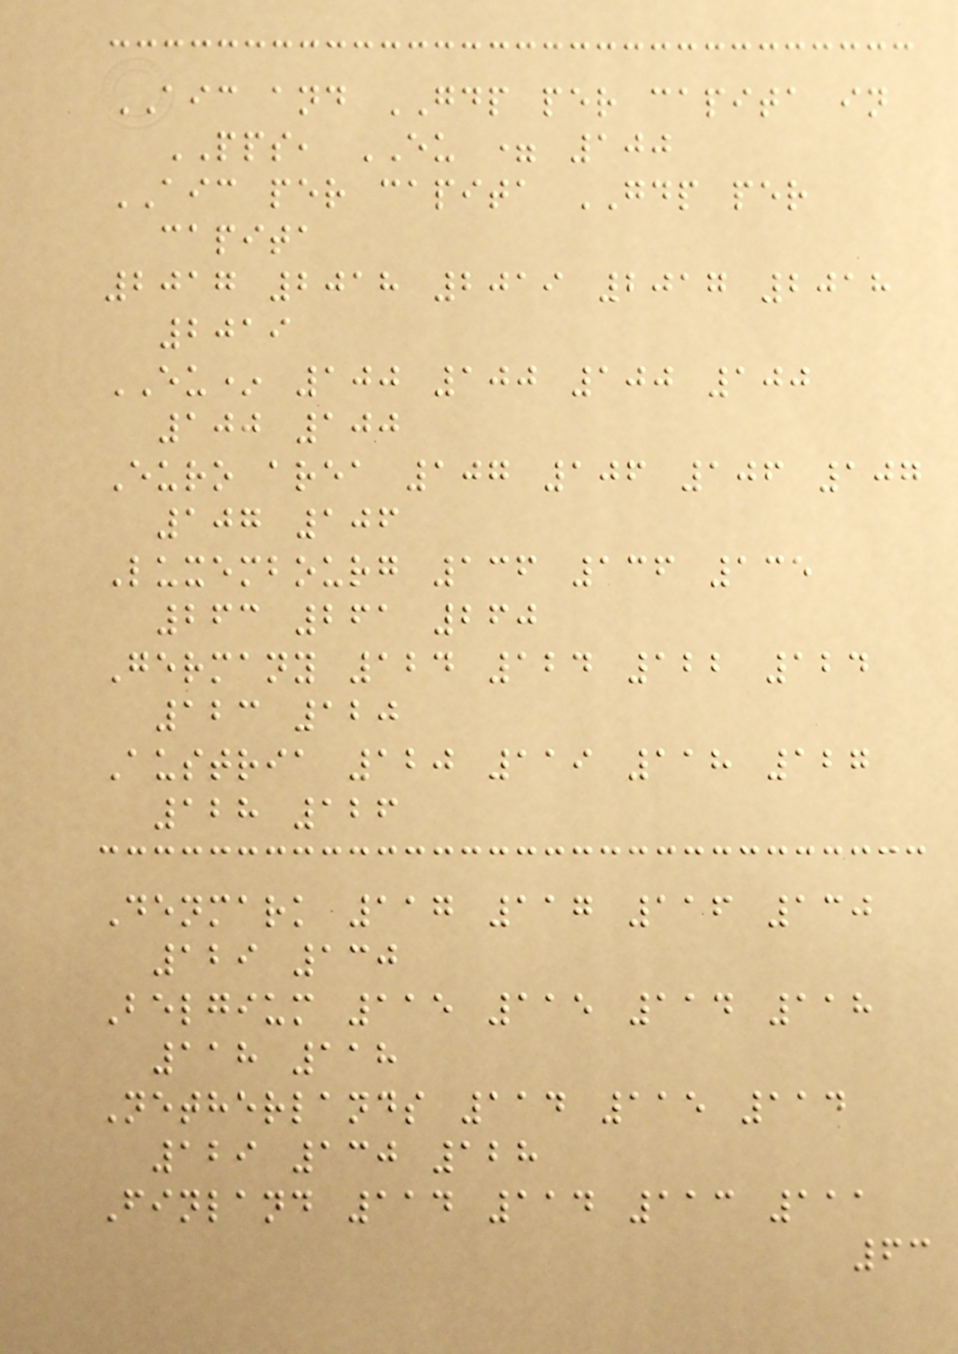AIC and GDP per capita in
PPS, EU = 100
AIC per capita GDP per
capita
2017 2018 2019 2017 2018
2019
EU* 100 100 100 100
100 100
Euro area 107 106 106 107
107 106
Luxembourg 136 136 135
263 261 260
Germany 124 124 122 124
123 120
Austria 120 119 118 127
128 126
Denmark 117 117 116 130
129 130
Belgium 115 115 114 118
118 118
Netherlands 114 115 114
129 130 128
Finland 114 114 113 111
63
